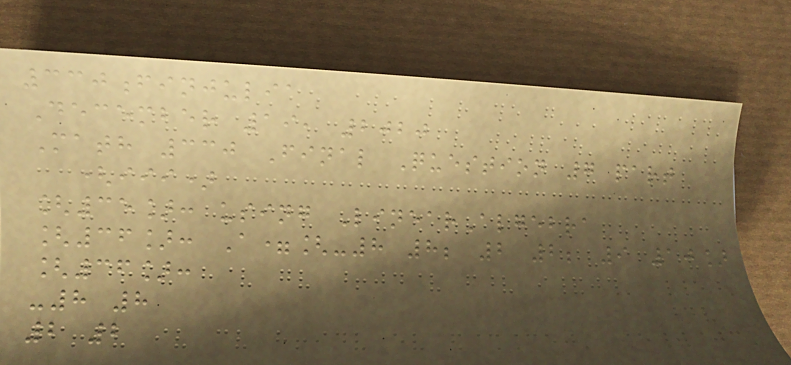330finjulia
December 19, 2020
Math 330 Final Question 7 part
(iii)
[35]: using LinearAlgebra
[36]: A=[-8 8; 2 2; 9 10]
[36]:
-8 8
2 2
